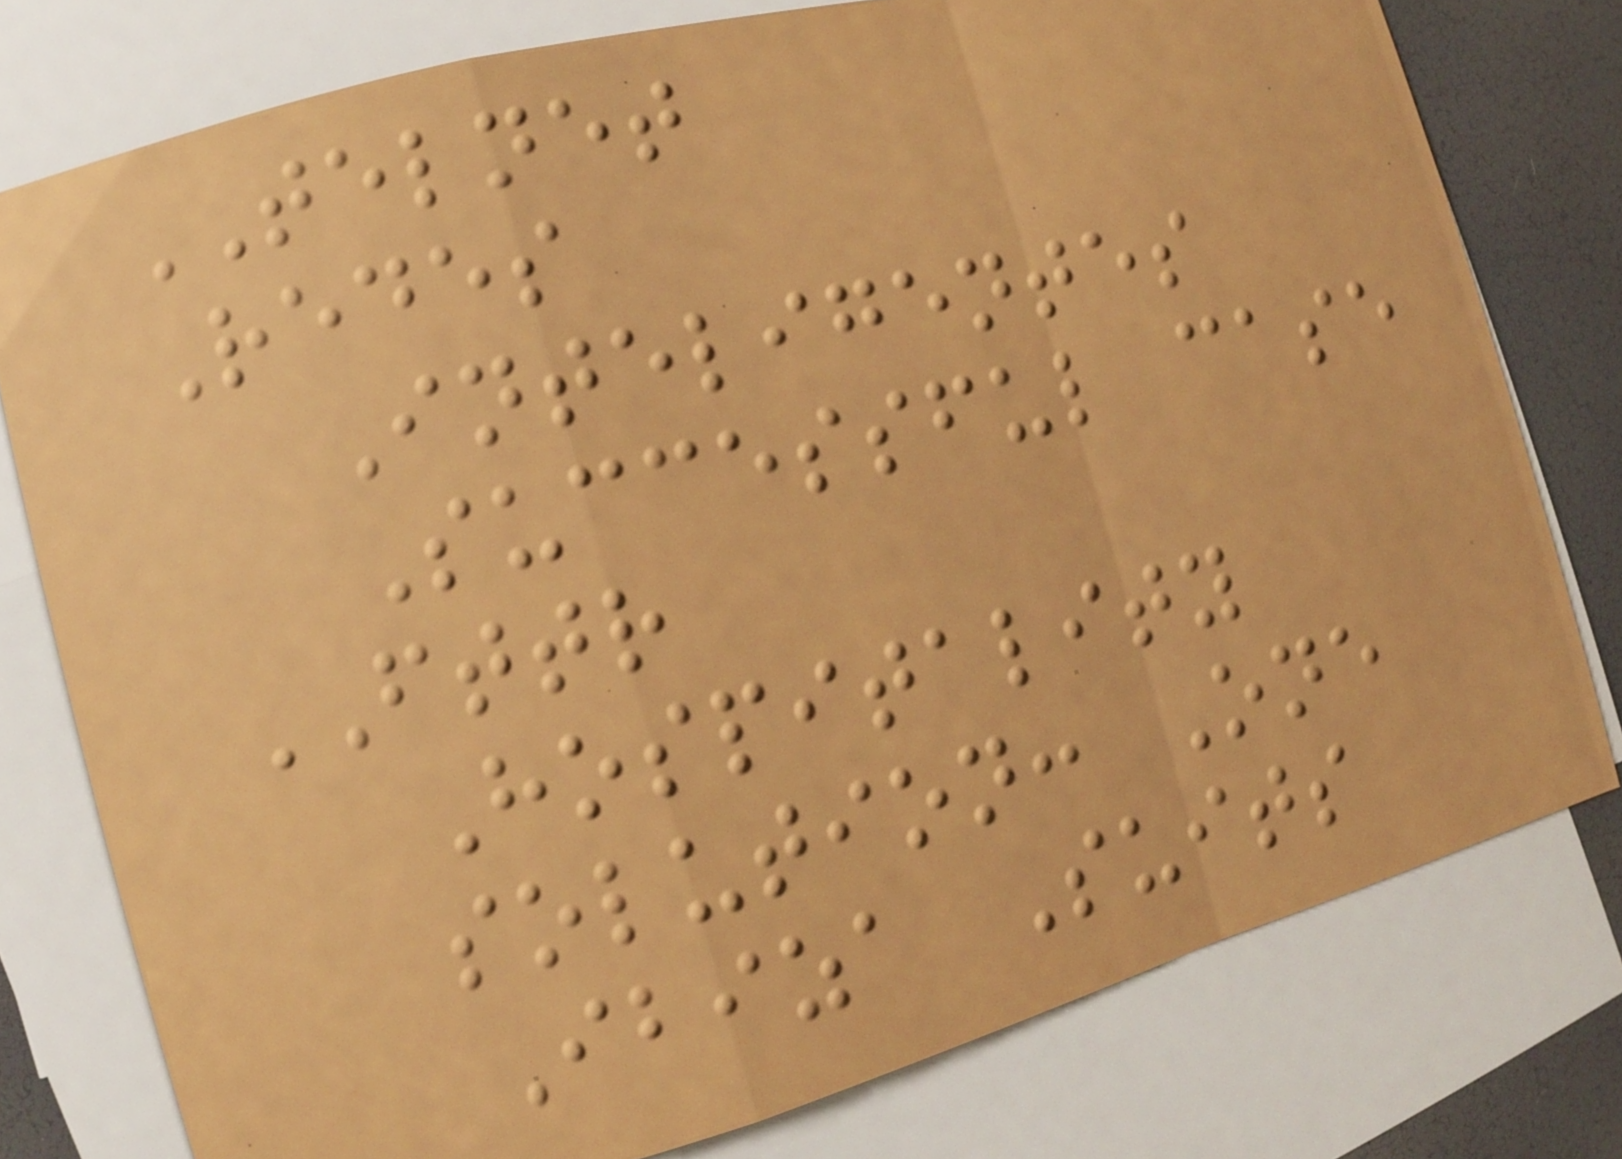TELNET
Redes
Inteligentes
Successful case
FTTR
Hospitality
solution: One
Ibiza Suits
